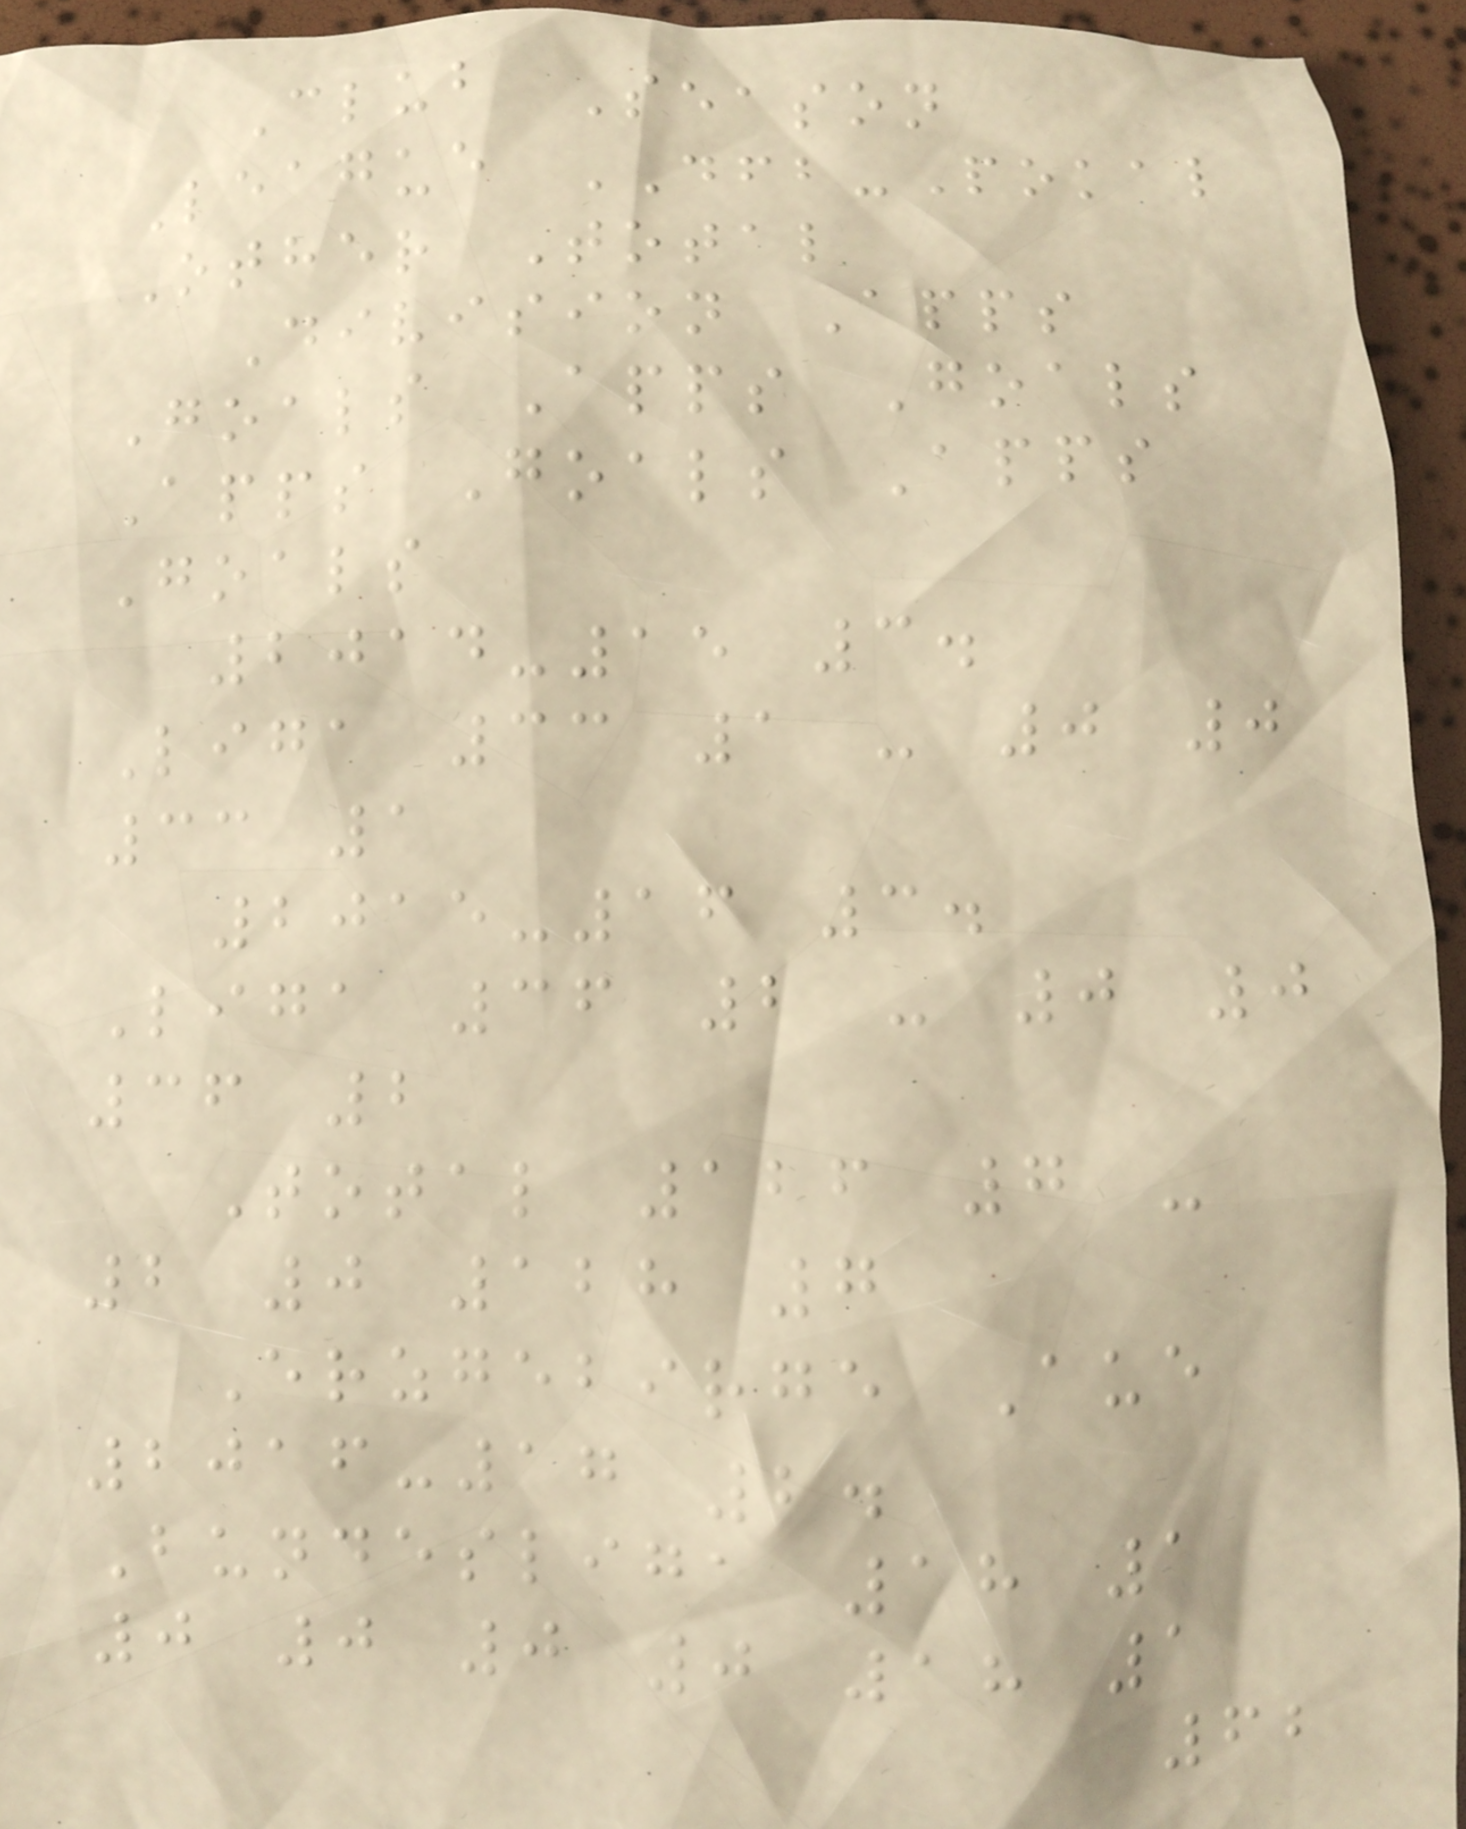Club Season
League DFB-Pokal
Other Total
Division Apps
Goals Apps Goals
Apps Goals Apps
Goals
2014-15 3.
Liga 33 1 - 0 0
33 1
2015-16 3.
Liga 36 2 - 0 0
36 2
Total 126 7 -
2 0 128 7
Erzgebirge Aue
2016-17 2.
Bundesliga 18 1
0 0 0 0 18 1
62
